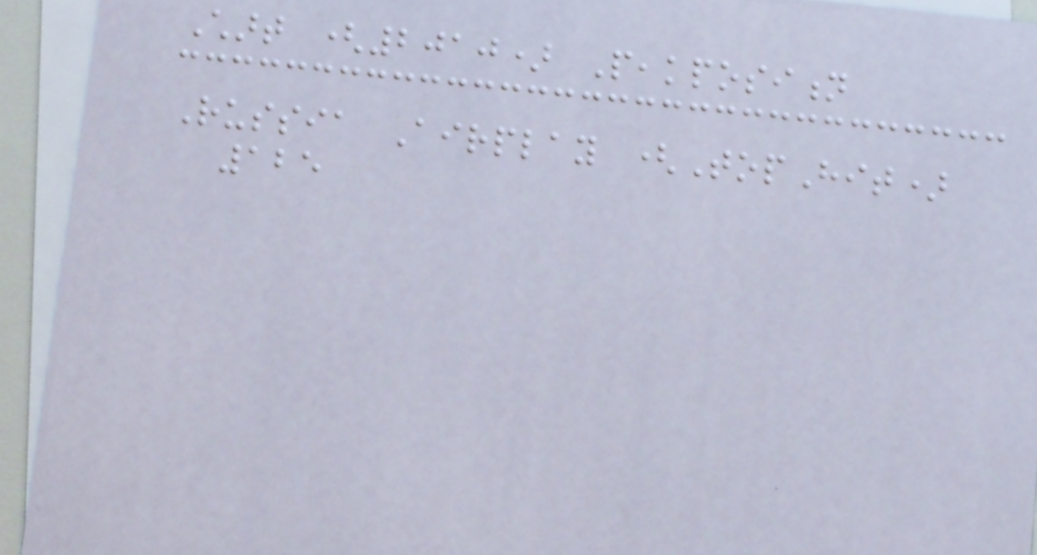Chart (2010) Peakposition
Russia Airplay (TopHit)
125
